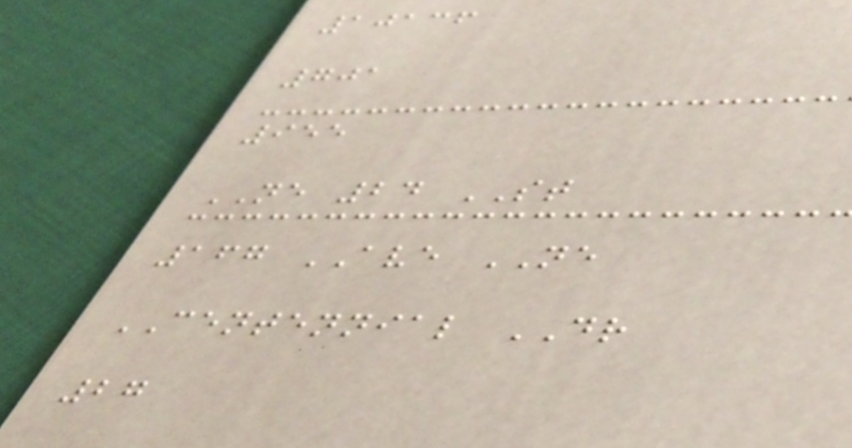10136
701
955
NE 24 ST
167 AVE NE
CENTENNIAL DR
27
